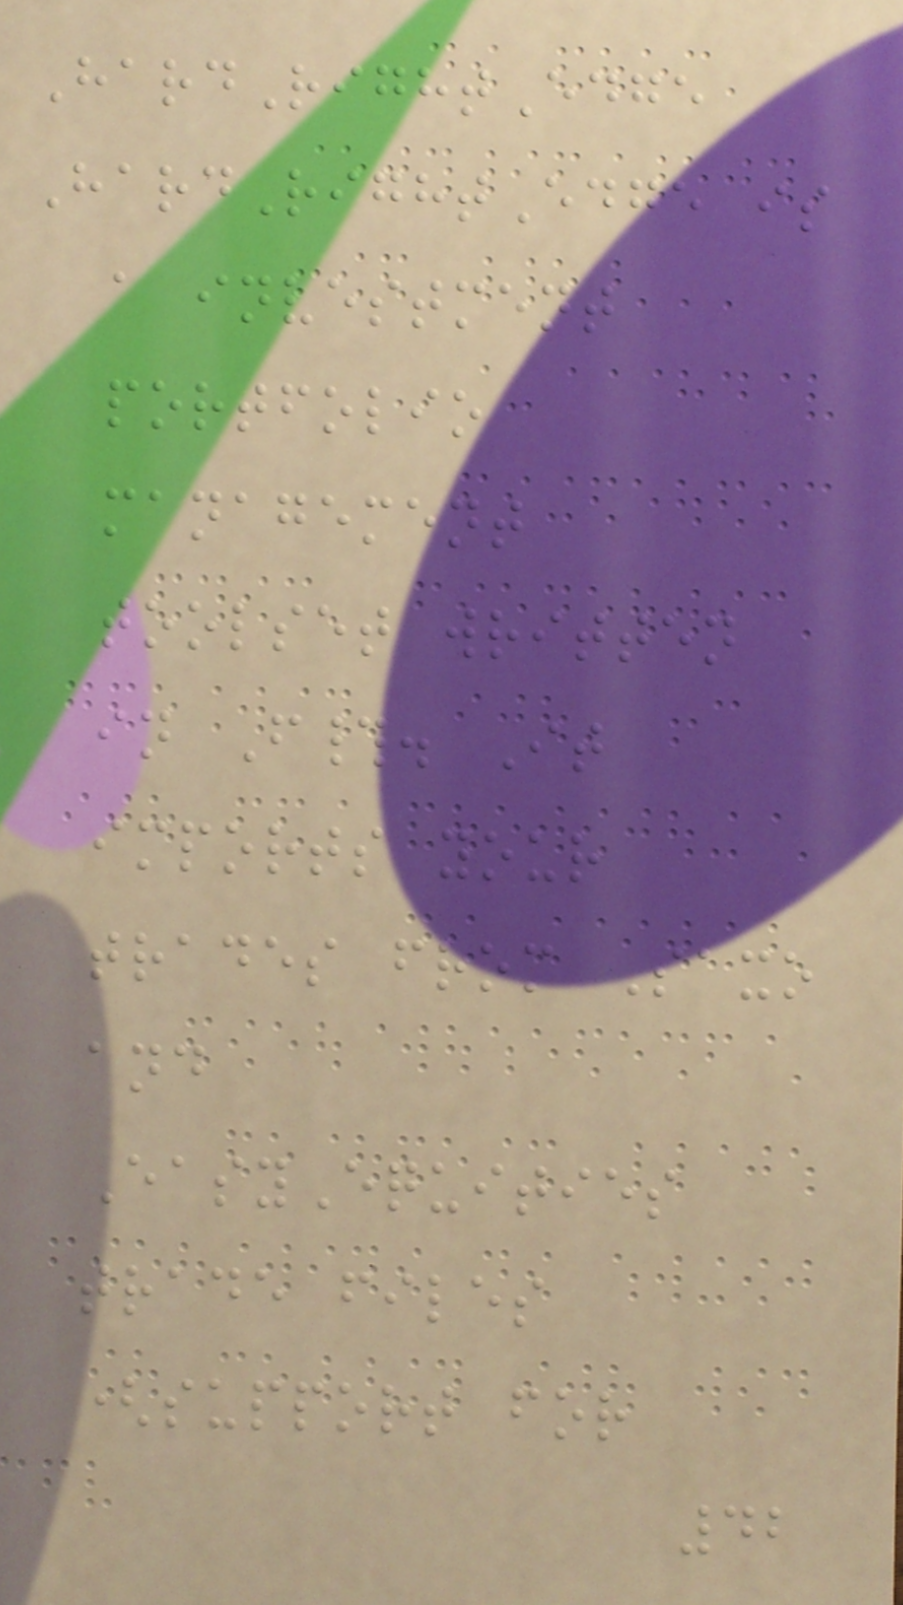HardRightEdge
HardRightEdge is
a investment
portfolio
management
toolset written
in F#. It
imports your
trades from Saxo
and
EasyEquities
trade files
(support for
42
